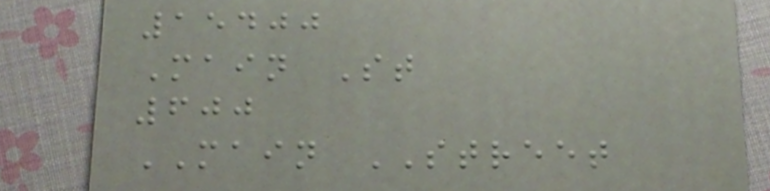15400
Main St
600
MAIN STREET
